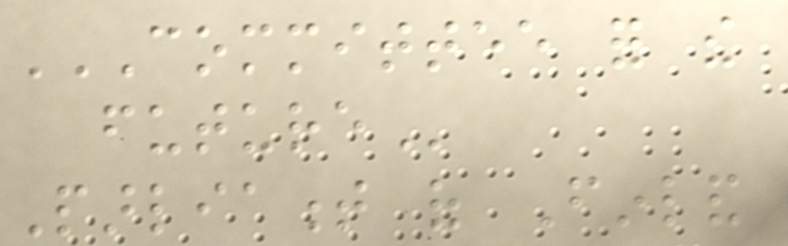COMMITTEE FOR THE
FUTURE
Parliament of Finland
